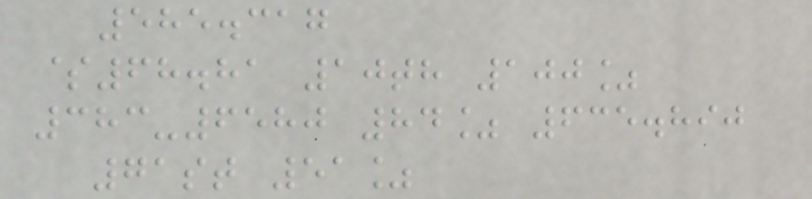585.317
$68.81 10th 100%
383-6580 84% 635.890
71st 51%
